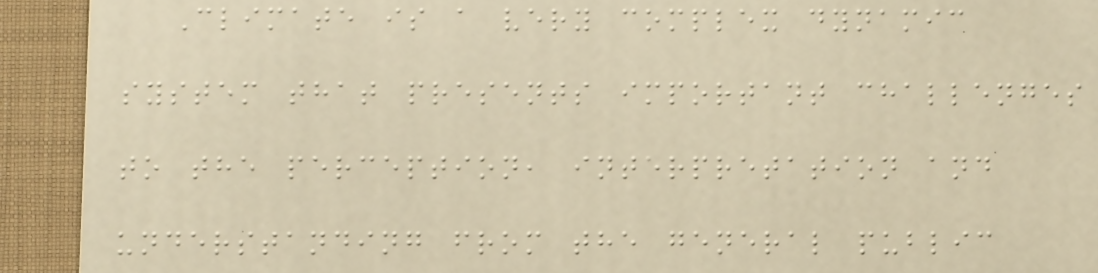Climate is a very complex dynamic
system that presents important challenges
to the perception, interpretation and
understanding from the general public
